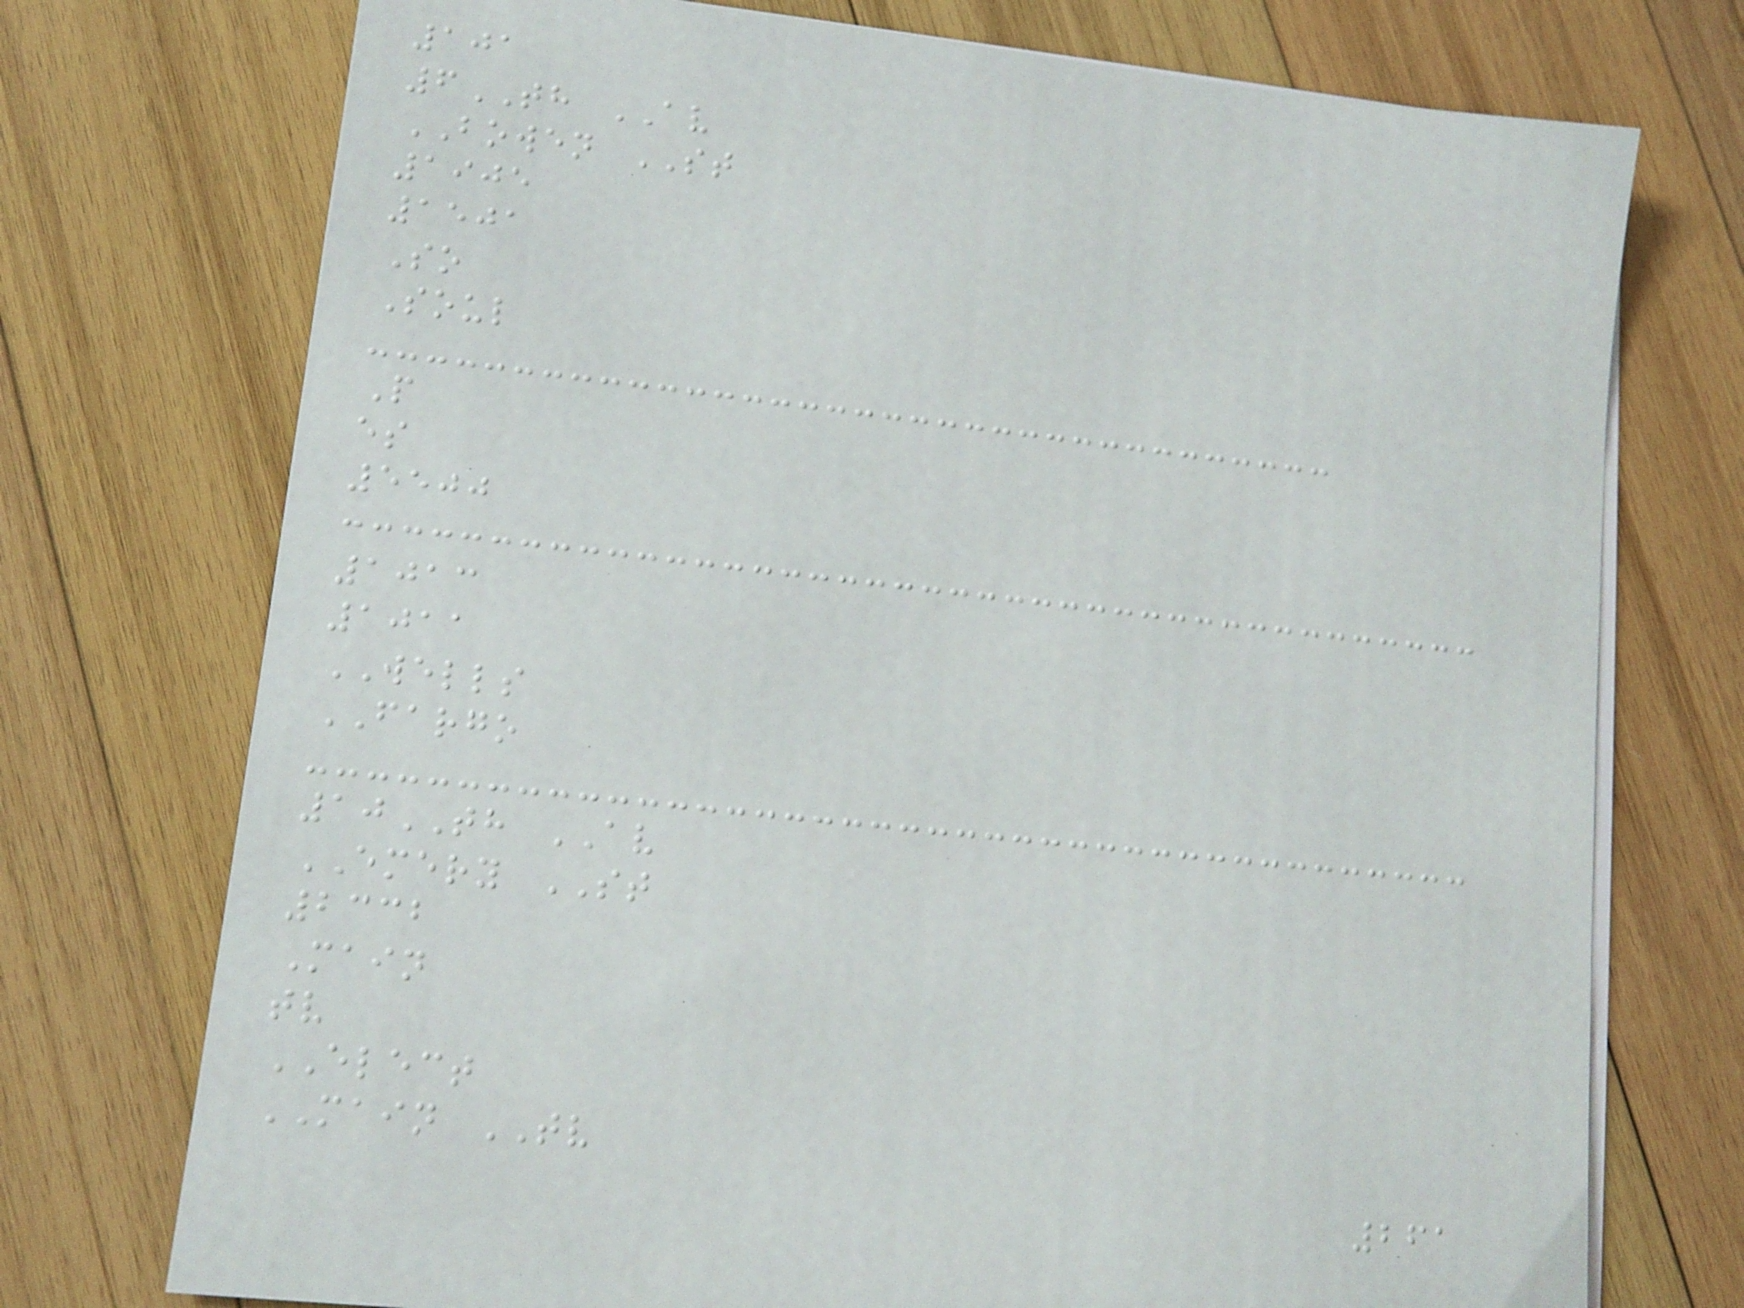101
6TH AV
BOWEN ST
1905
1501
So
Soul
P
es
5500
1013
1011
WELLS
FARGO
10TH AV
EMERY ST
2332
Main
tv
ELECT
MAIN TV
261
